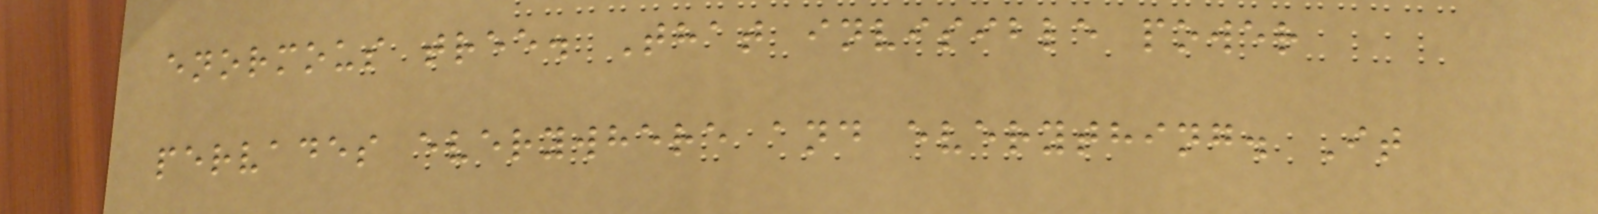enormous tree. That invisible power
pervades everywhere and everything. It
